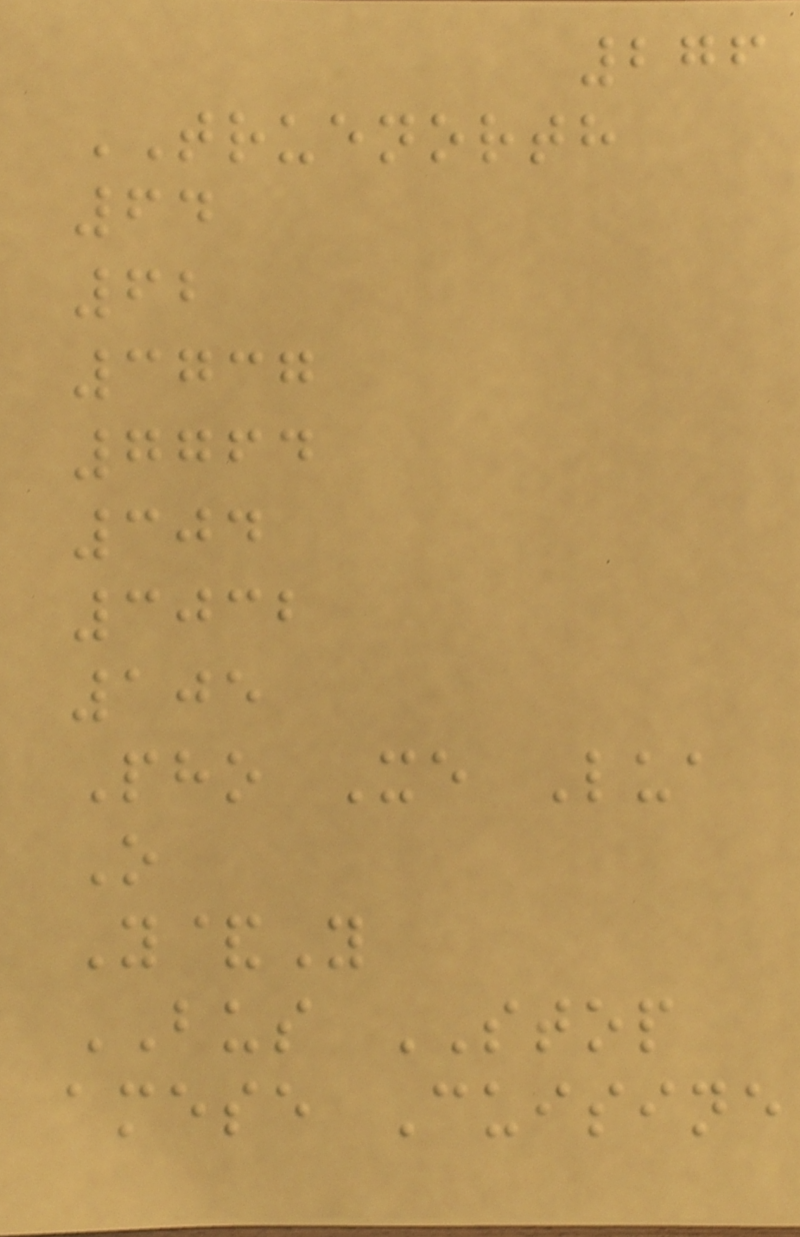276
TRUENORTH
64
62
3737
7764
304
3032
105
Pho Xe Lua
O
Y&Y
BUS STOP
amese Cuisine
